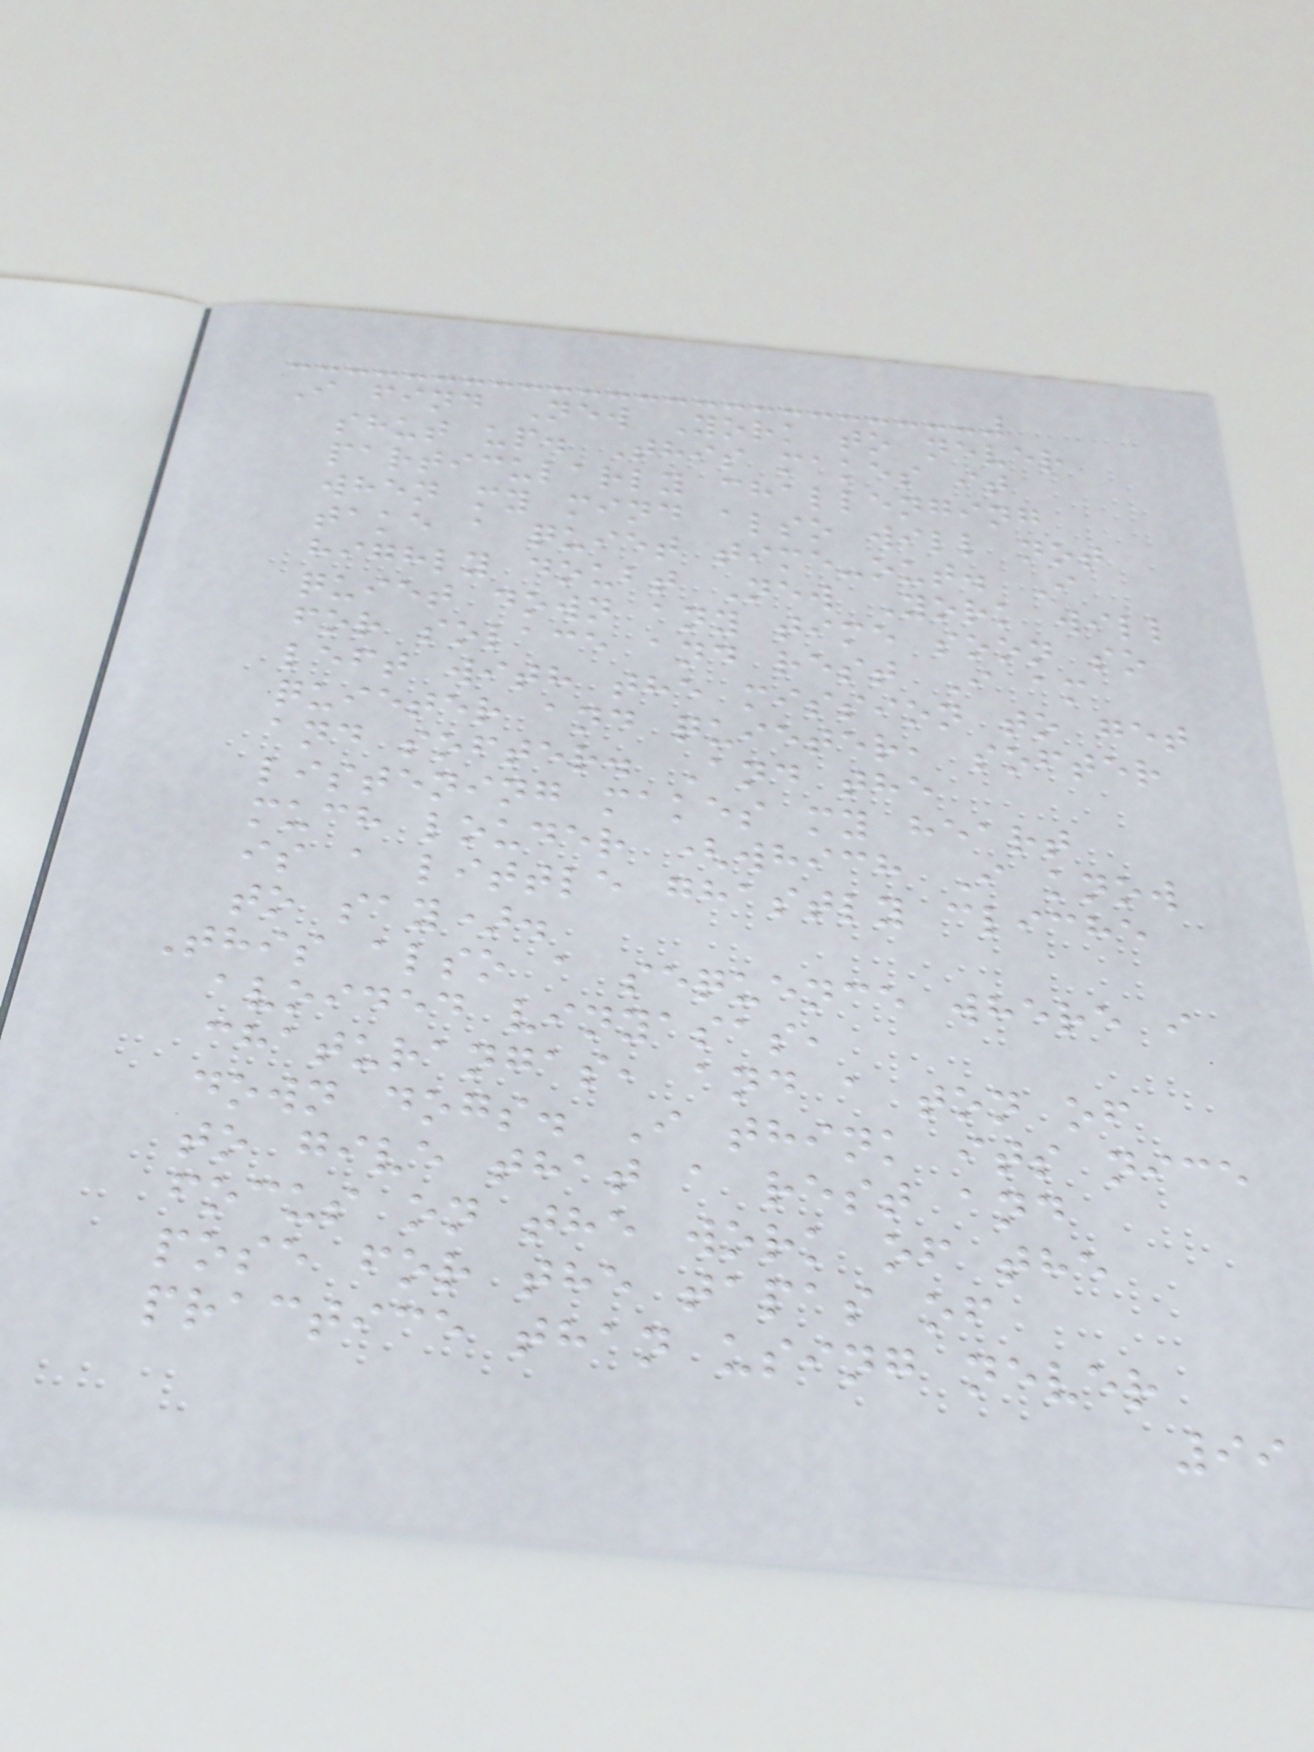I find New York to never
shut up. This makes it
particularly challenging
when my mind also will not
take a quiet time-out. I
highly doubt New York will
quiet down any time soon so
for solace and rest I am
left with the mission to get
quieter and quieter, softer
and softer. And the
listening makes my heart
much louder (which I know
is a little ghastly cliche
to say).
This also a sequence where i
avoided vinyasas,
chaturangas, and a ton of
down dogs. I think its nice
to give that a rest and
focus on the work of the
pose for the tapas of
practice than using never
99
